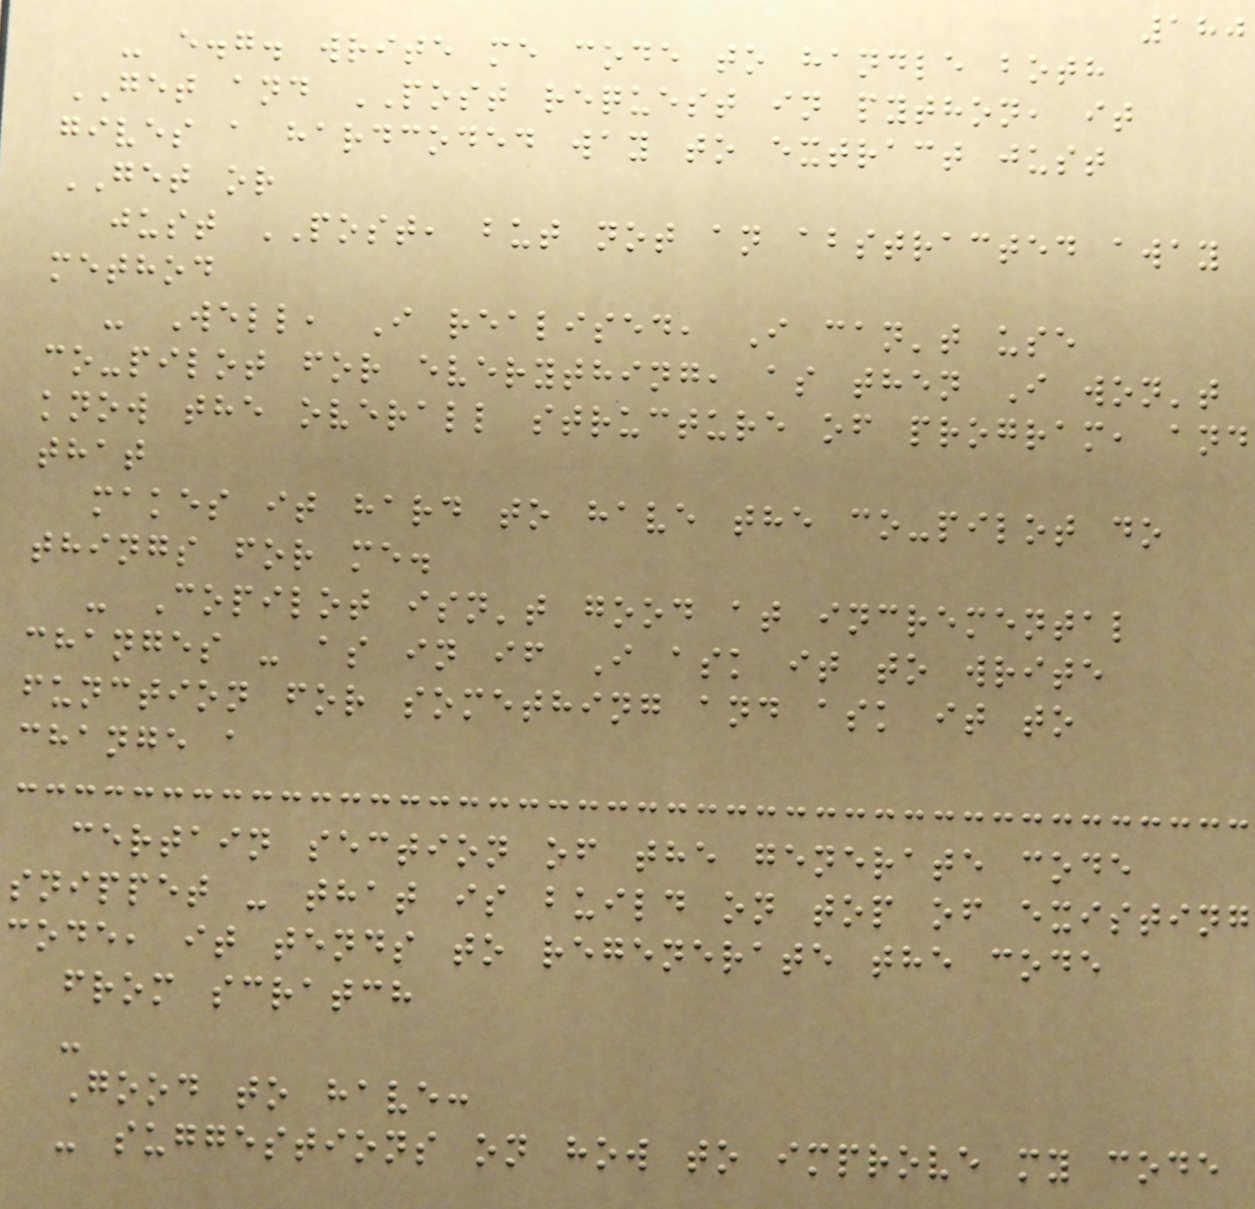180
- e.g. write me code to handle both
GET and POST request in python, it
gives a hardcoded way to extract just
GET or
just POST, but not an abstracted away
method
- Well, I realised, I can't use
co-pilot for everything, as then I won't
know the overall structure of program, and
that
makes it hard to have the co-pilot do
things for me.
- Copilot isn't good at incremental
changes - as in if I ask it to write
function for something and ask it to
change a
certain section of the generate code
snippet - that is build on top of existing
code, it tends to regenerate the code
from scratch
-
Good to have:
- suggestions on how to improve my code
